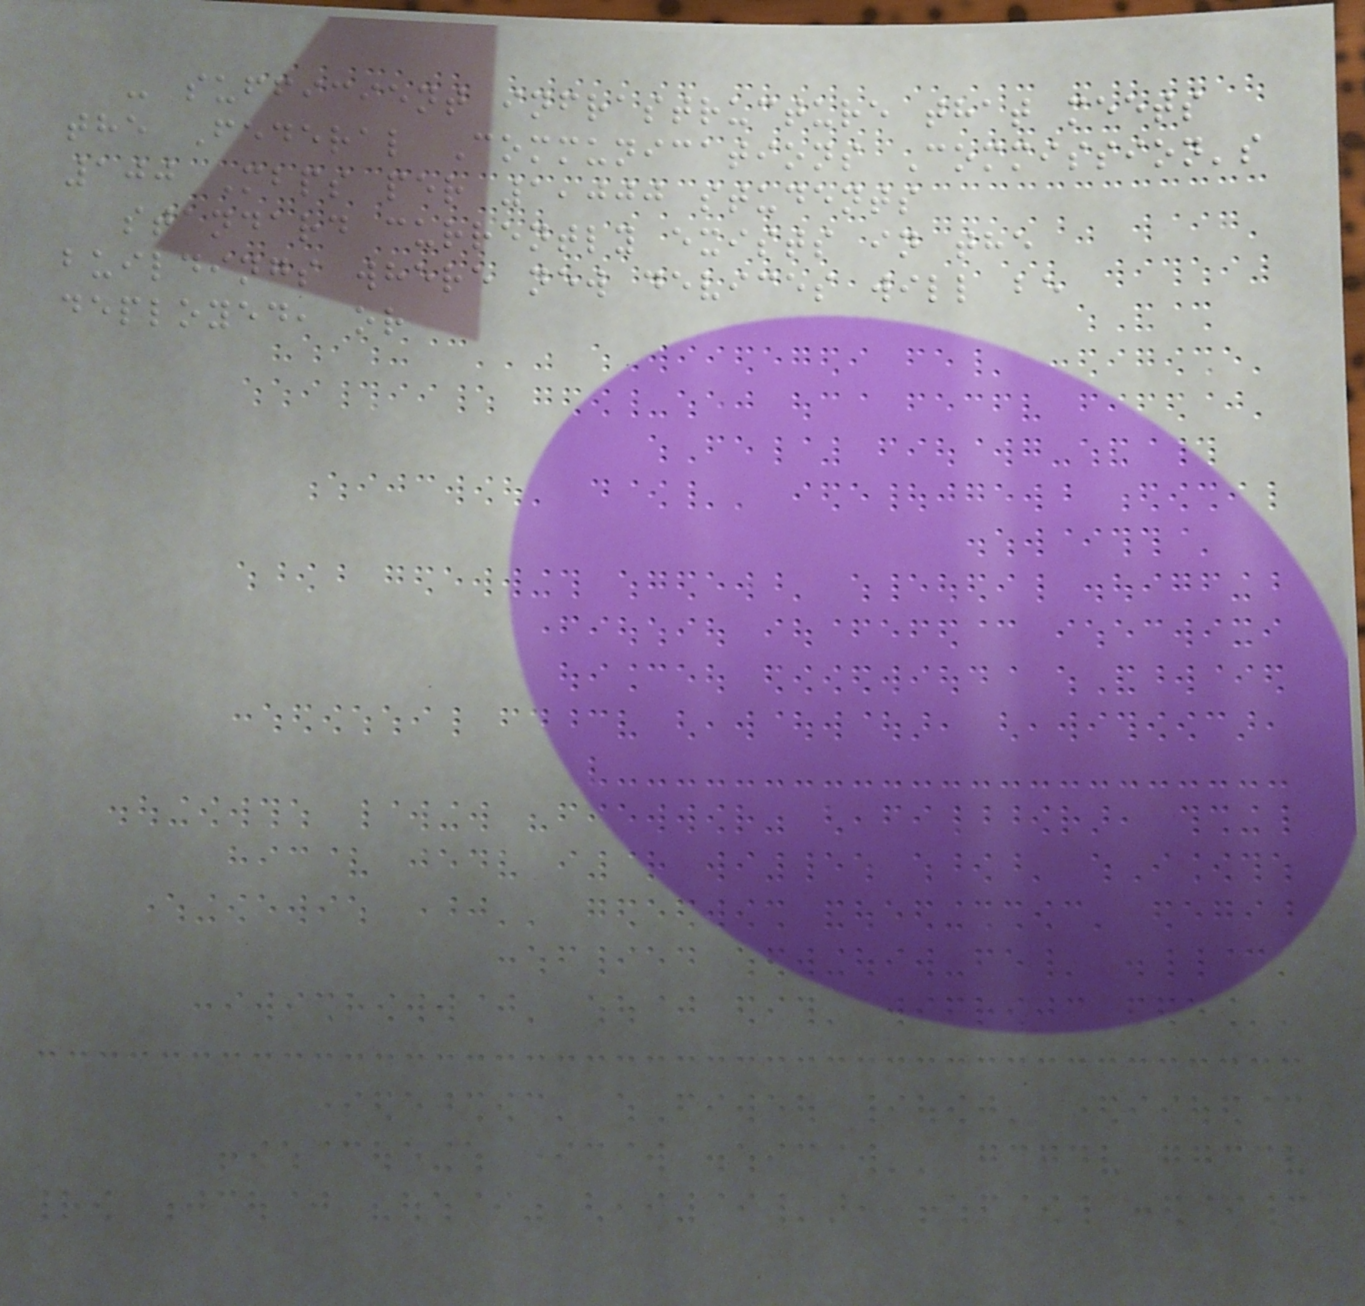- sufficient infrastructure that meets
the Federal Communications Commission's
100 Mbps per 1,000 students
standard currently exists in the
buildings where new devices will be
deployed, or
